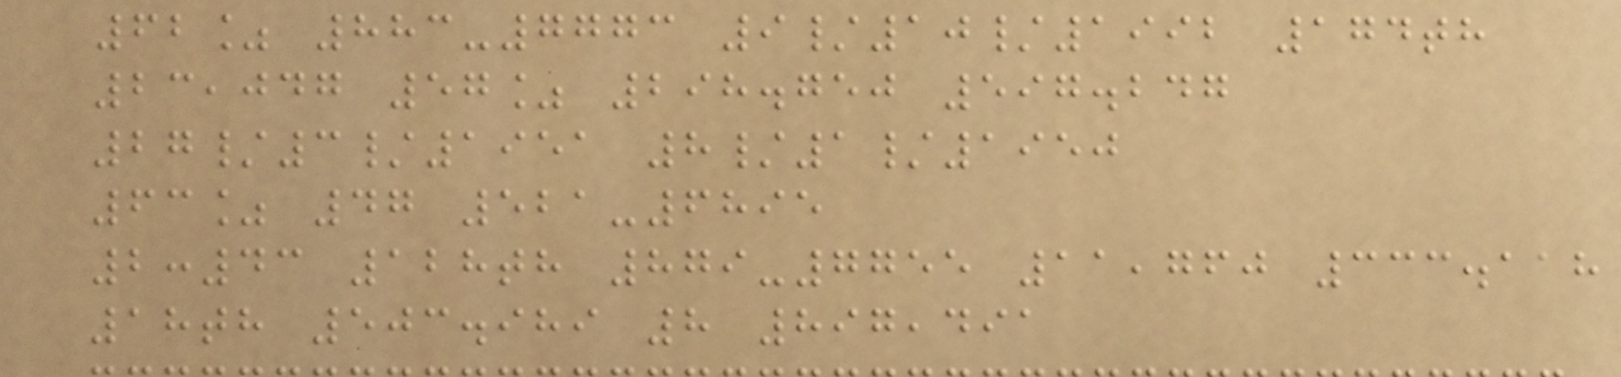62% 883-7773 9/10/1992 174th
23,047 57% 298.750 597.247
27/3/1951 8/1/1950
63% 47 521-6895
2:43 128th 879-7755 11,760 333.118
18th 503.989 8 897,491
